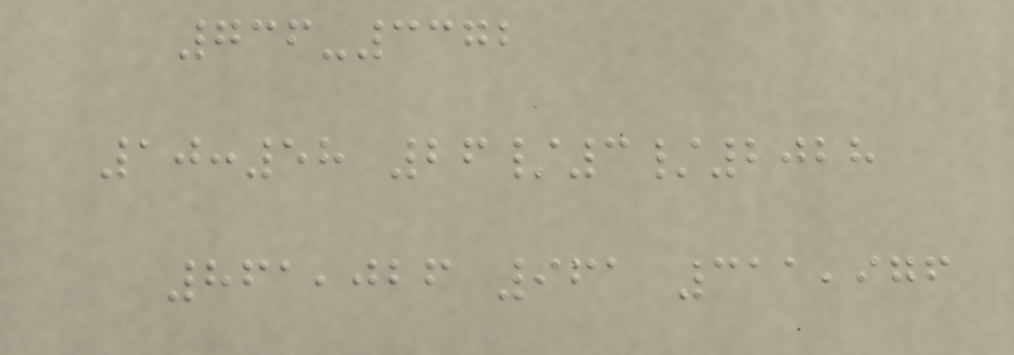736-3372
10:58 26/3/2028
861,026 961 311,976
